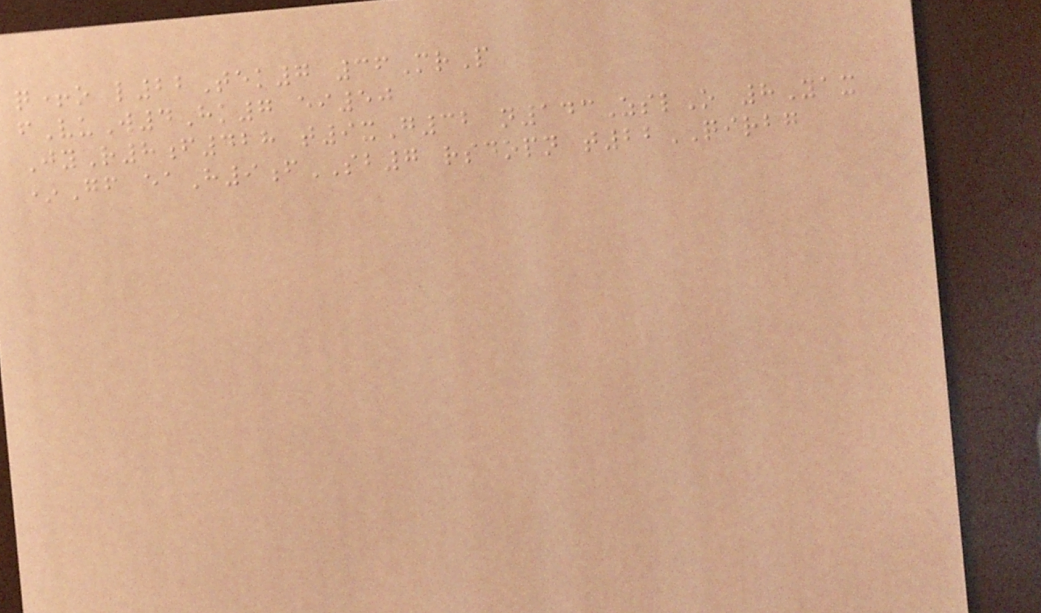q+o l22Tek7 36MrP
fVuW4Hk7 ei50
JyR8f428 t9xG32 n143ZslO 8Yax
*Gf eaH9fSB7 rsdopn t22QIRBG
